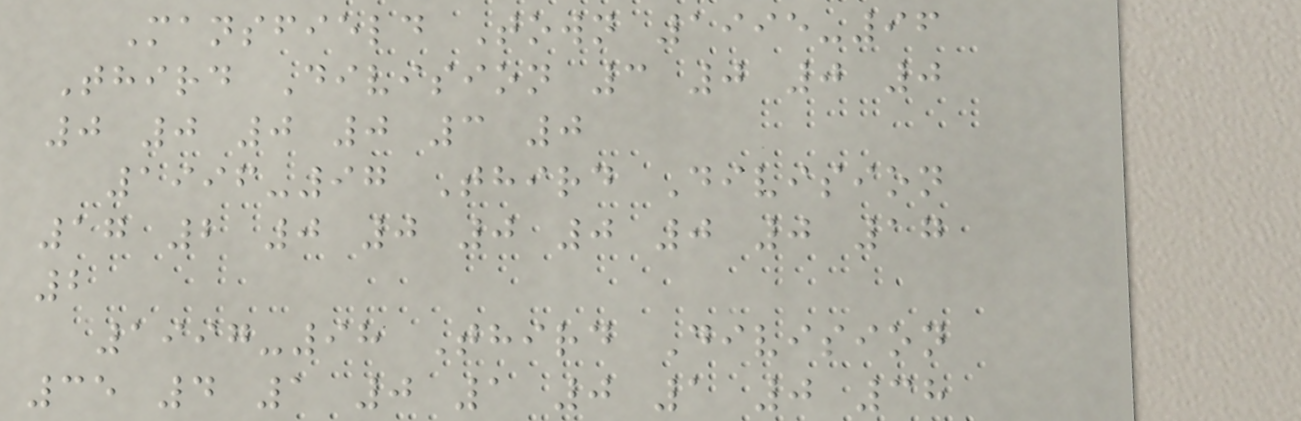Mansfield Town 1995-96
Third Division 3 0 0 0
0 0 0 0 3 0
1996-97 Third Division
17 2 0 0 0 0 0 0 17
2
1997-98 Third Division
35 4 1 0 1 0 1 0 38
